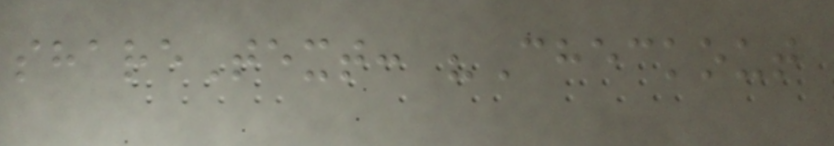shareText: "Checkout
